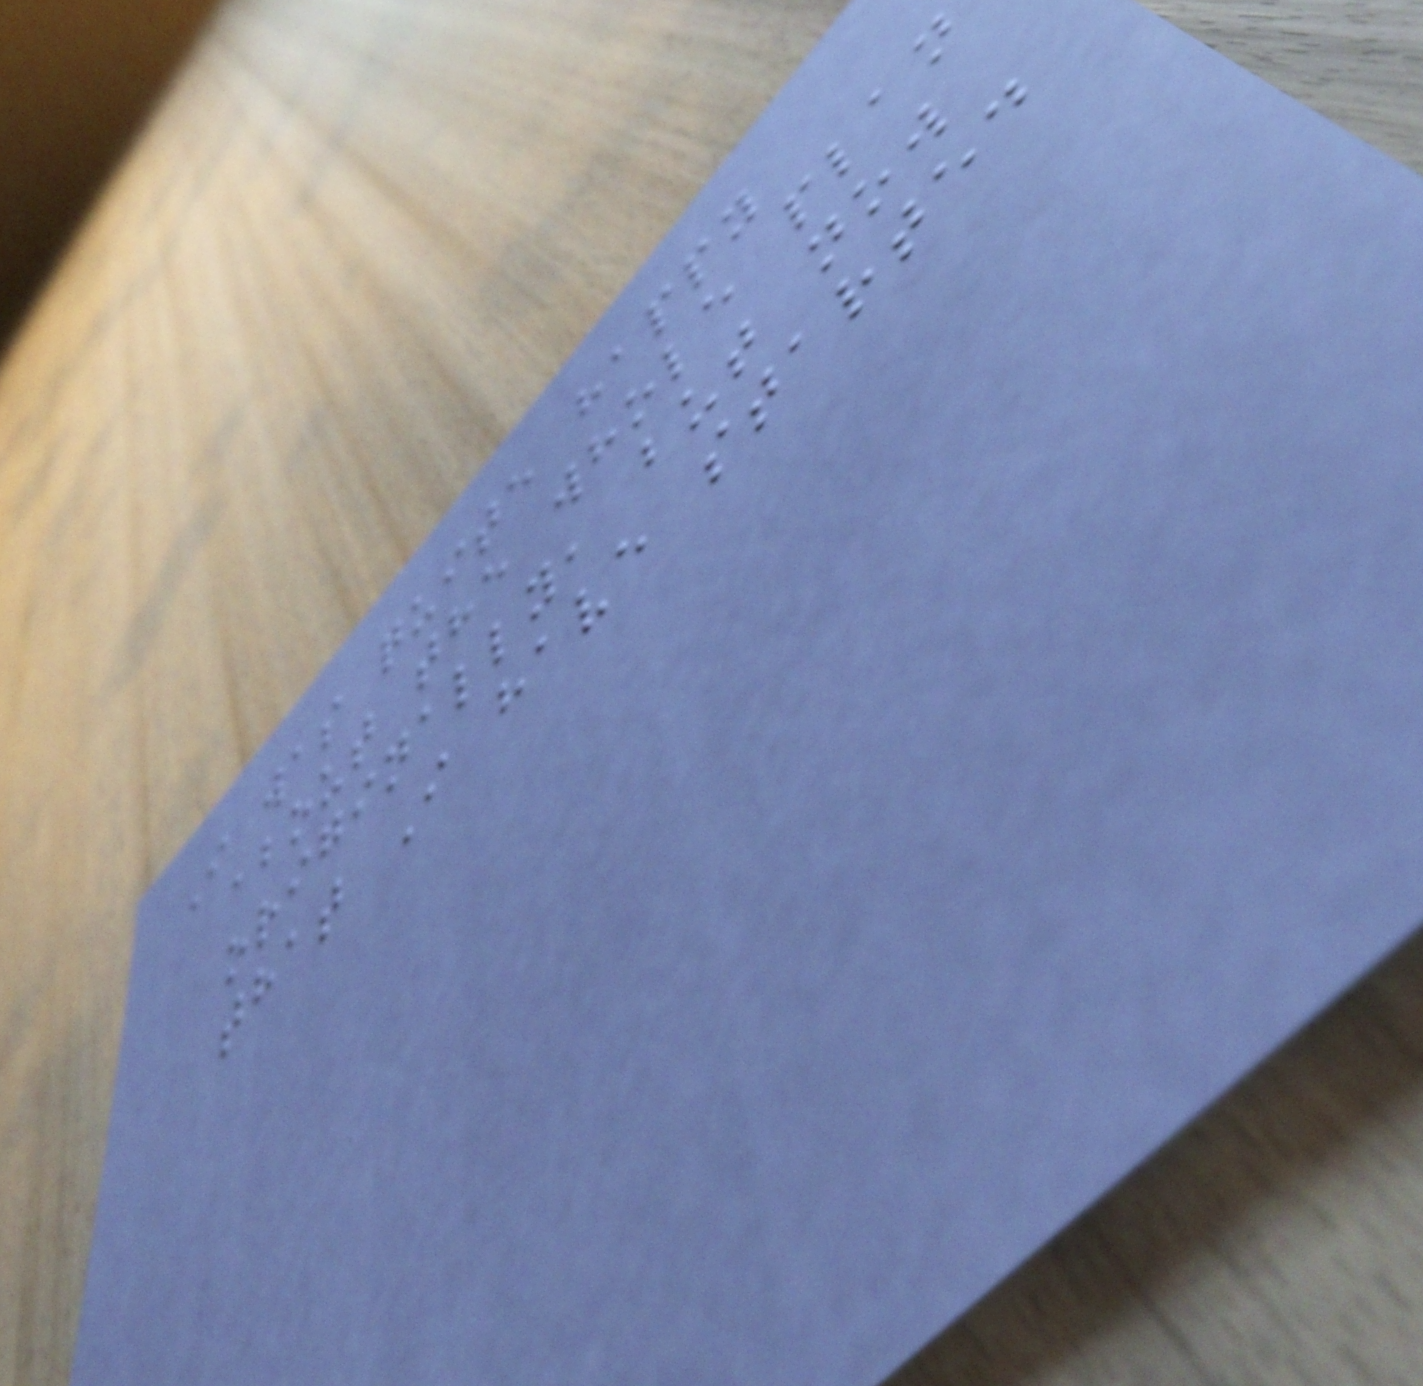I was quite happy
about the whole plan
originally, but now
that I have started
